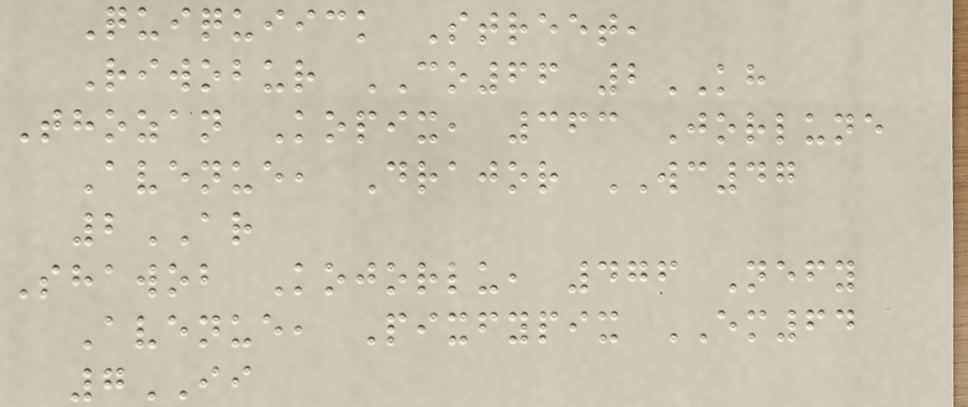Quiquiick Street,
Riwobur CO66 2KH
Thozan Kopix, 363 Jorlune
Avenue, Drajor WC47
2AR
Shawob Kojorlu, 476 Nefy
Avenue, Pixfypix EM64
7II
